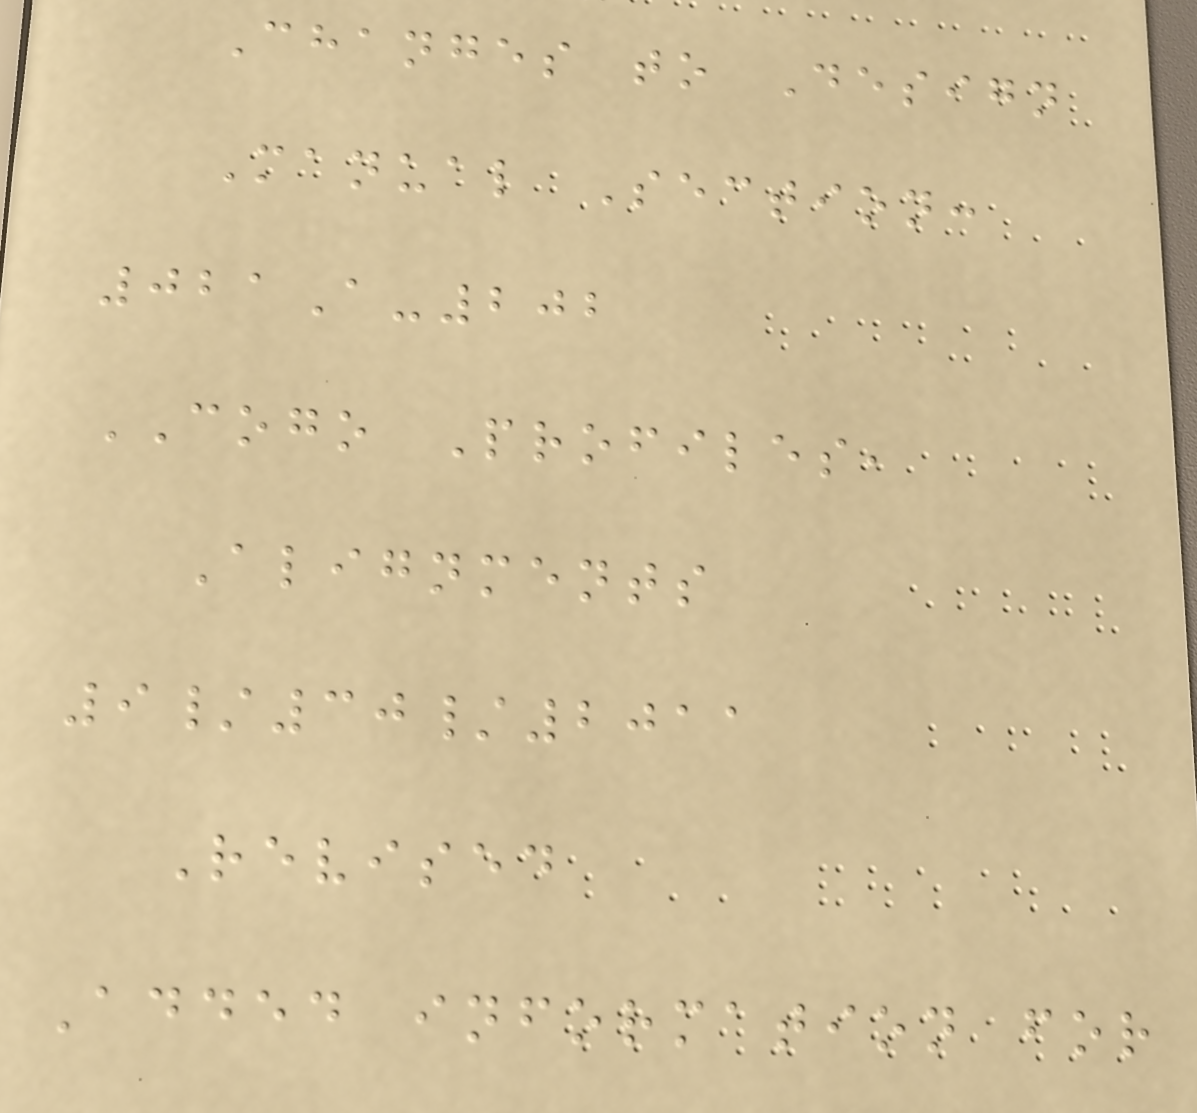Changes to Design
Manual Section:
021A-202
COGO Profiles,
Alignments
9/30/2011
Revised
Added information for
